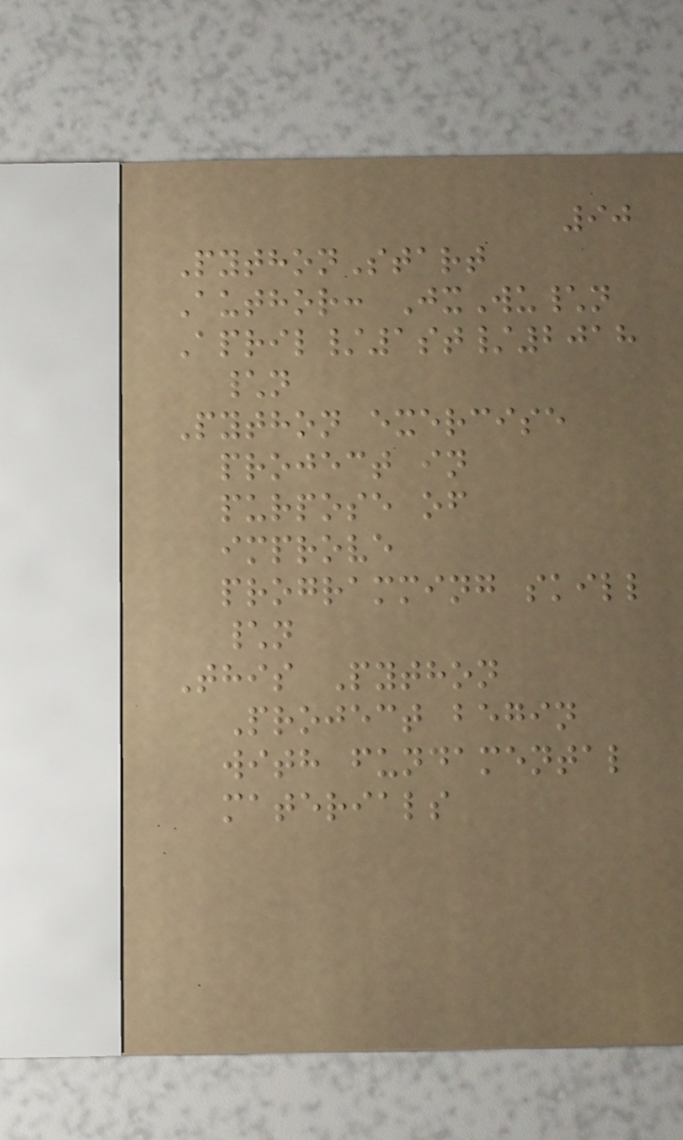90
PythonStart
Author: JxWu\n
April/1st/2018
\n
Python exercise
project in
purpose of
improve
programming skill
\n
This Python
Project begin
with fundamental
materials
